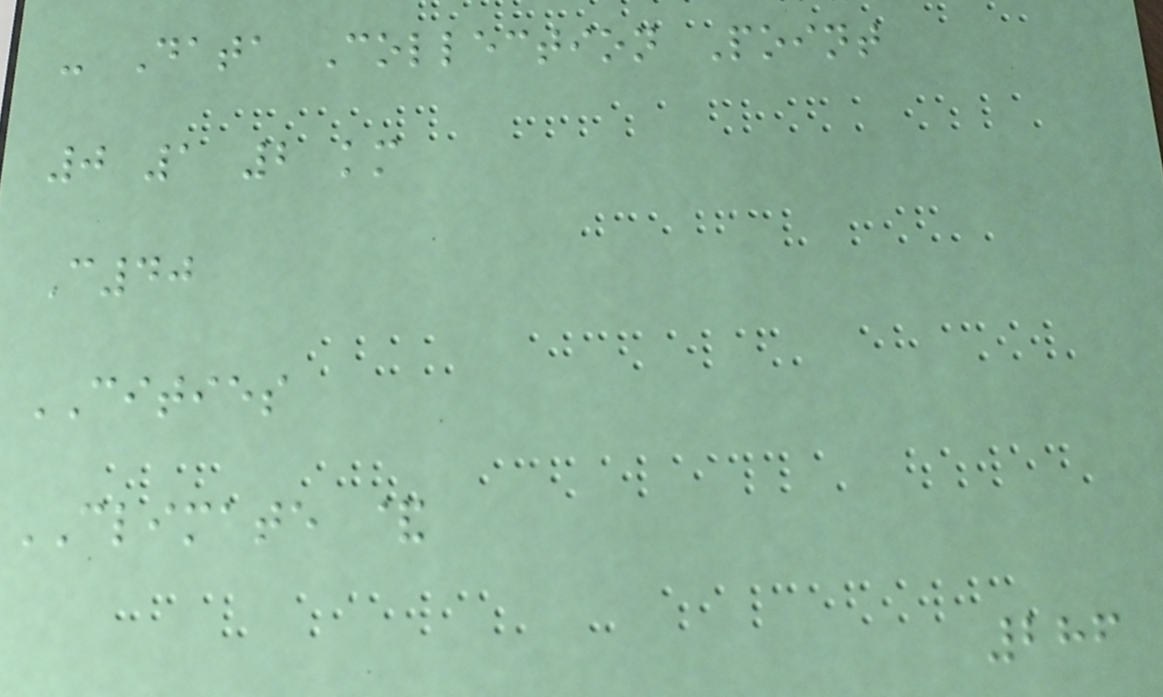- Data Collection Point
0 1 2 km
C40
CITIES
CLIMATE &
286
